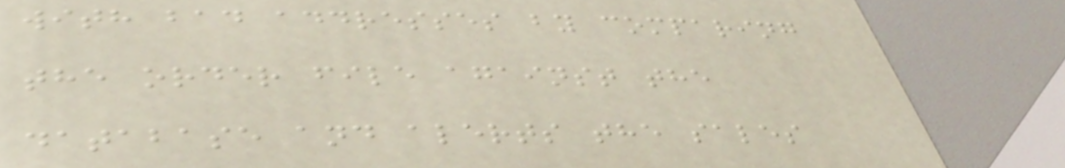with bad addresses by comparing
the order file against the
database and alerts the sales
